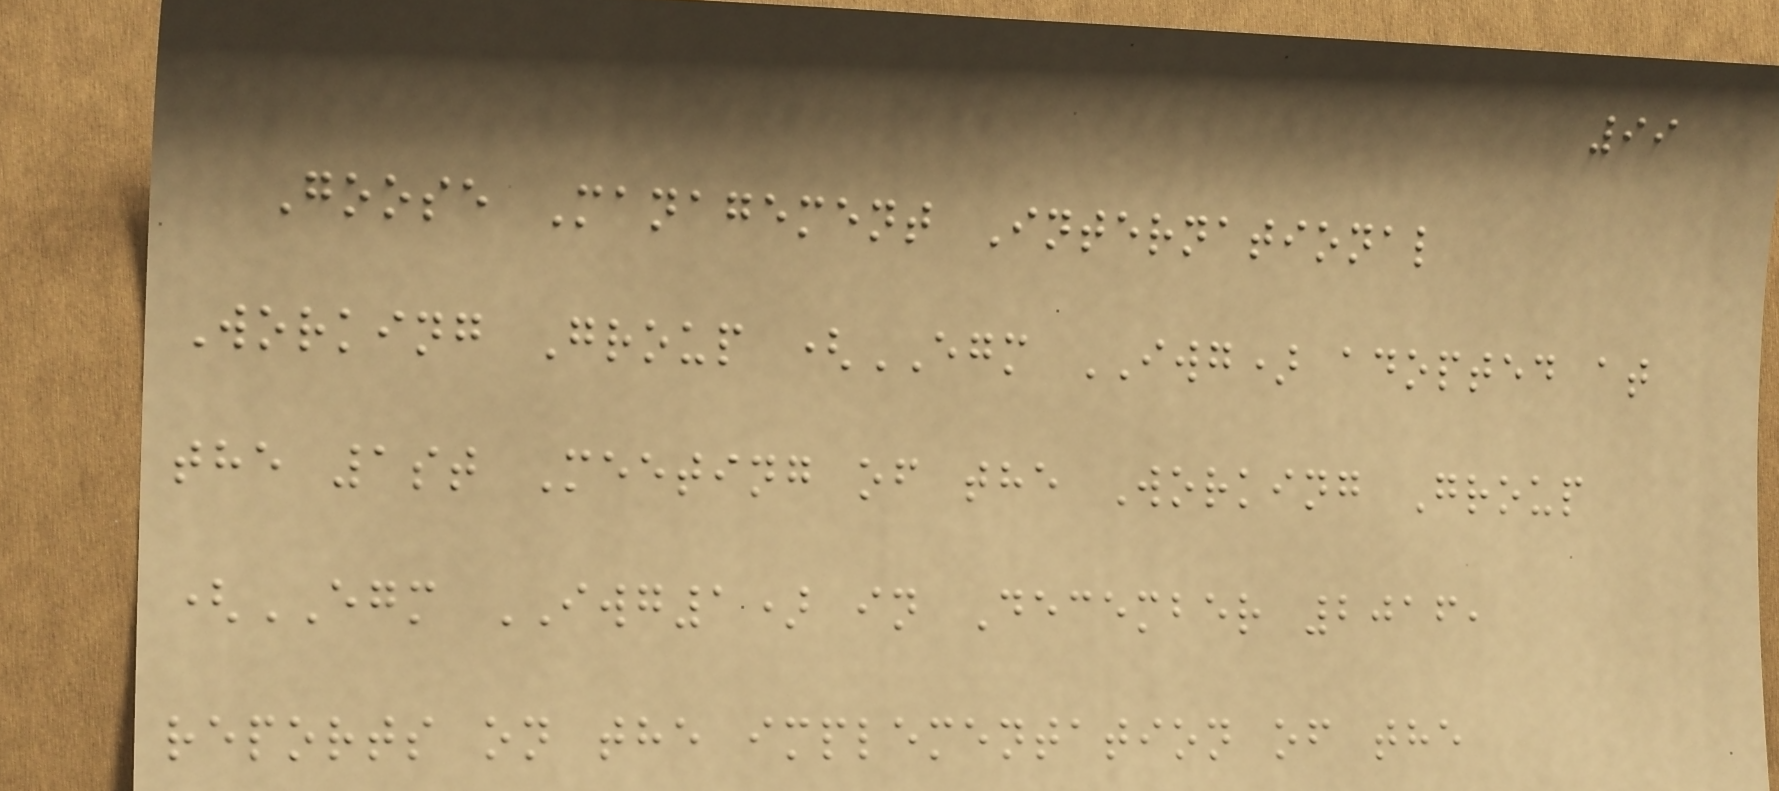99
Goose Management International
Working Group (EGM IWG) adopted at
the 1st Meeting of the Working Group
(EGM IWG1) in December 2016,
reports on the implementation of the
